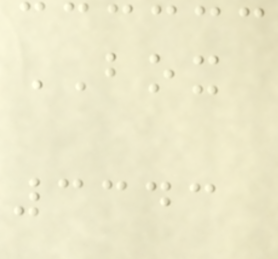BOX
3343
